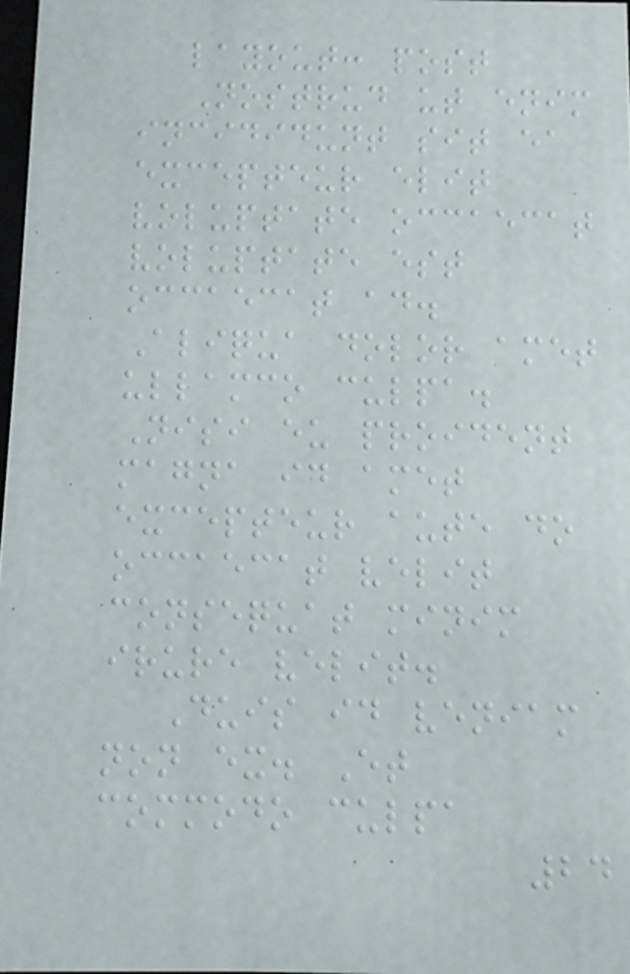layout: post
Nostrud ut enim
incididunt sit ea
excepteur elit
voluptate occaecat
voluptate est
occaecat ad.
Aliqua dolor amet
ullamco culpa.
Nisi eu proident
magna id amet
excepteur aute do
occaecat velit
consequat minim
irure velit.
Duis id veniam
non ex. Et
commodo culpa
24
